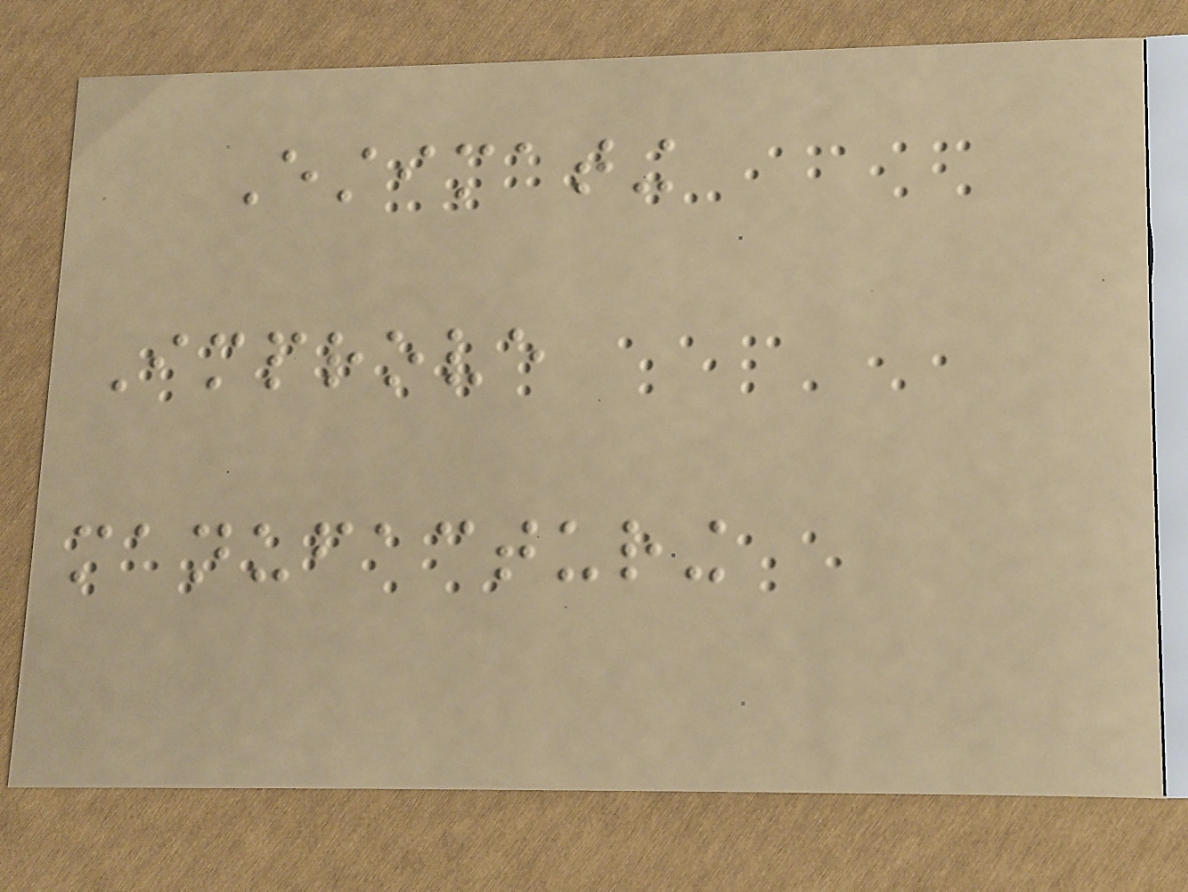Estimating
Improve
manufacturing
